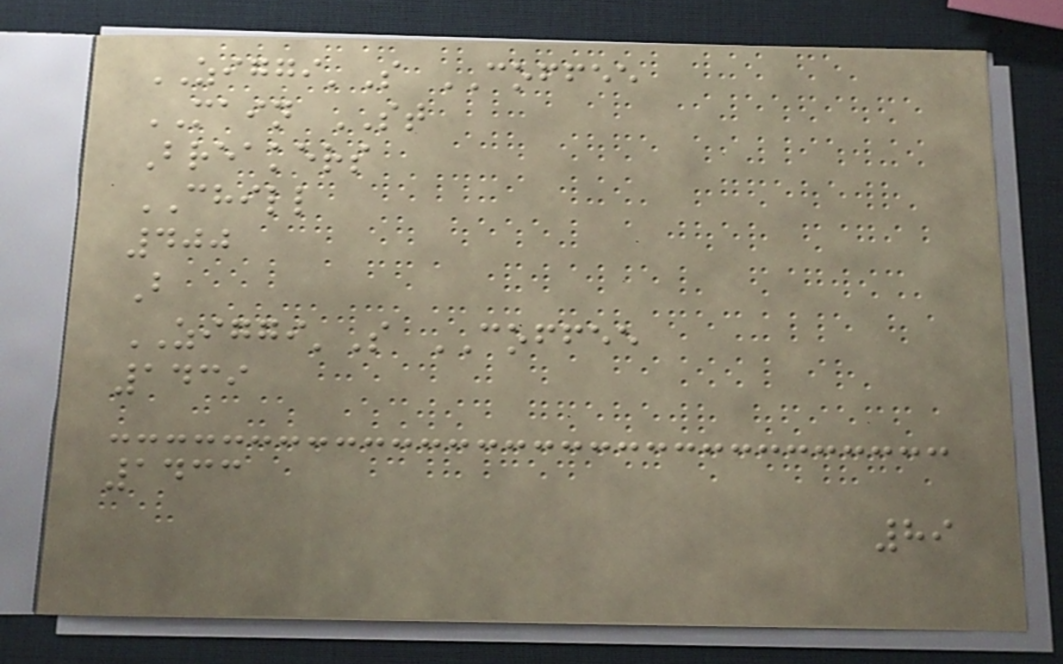ZIGGI'S COFFEE
MAIN ST
Breakers
CHILL
400
B
ZIGGI'S COFFEE
1439
1433
89
